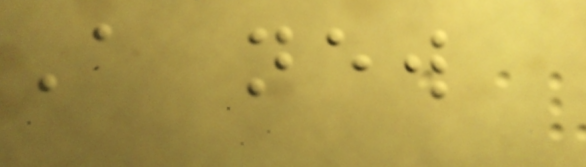A new
